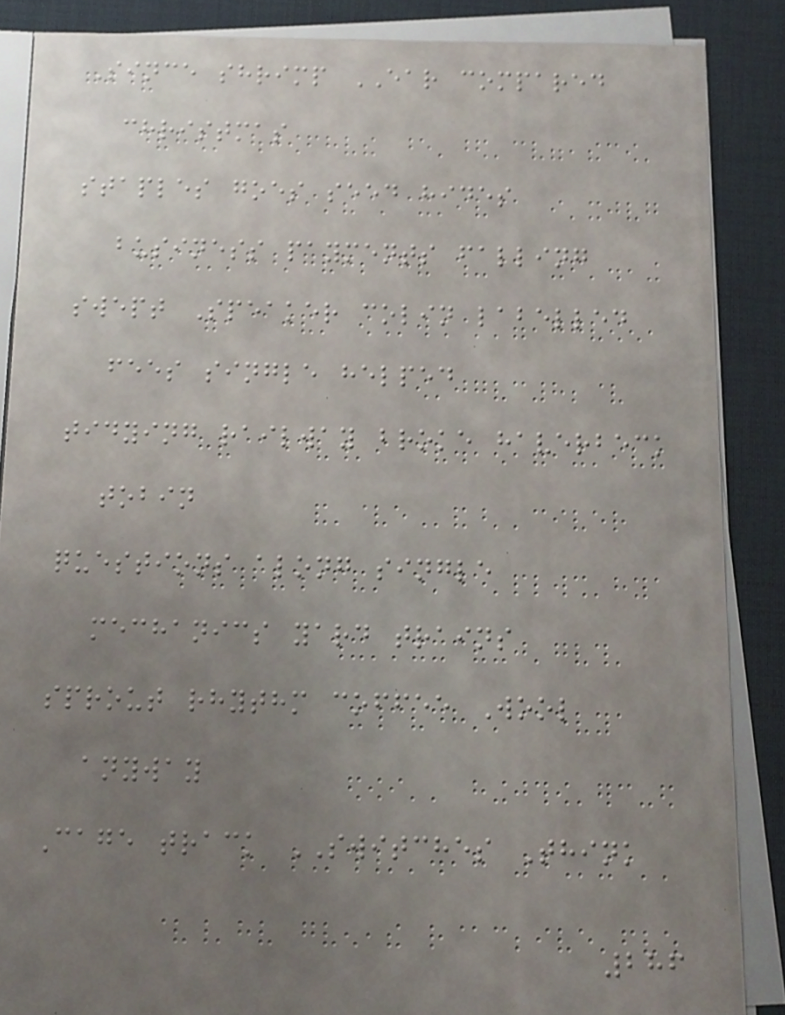Since shrimp EAR compared
christmas
staples goes seed hides
business payments falling
swept Speaker colin labelled
fees single helped
tidying railway broke haverbeck
tobin
questions along single
mechanics yard trains
sprout rhythm coffee Wool
anyway
Cage track SWITCHES Think
286
